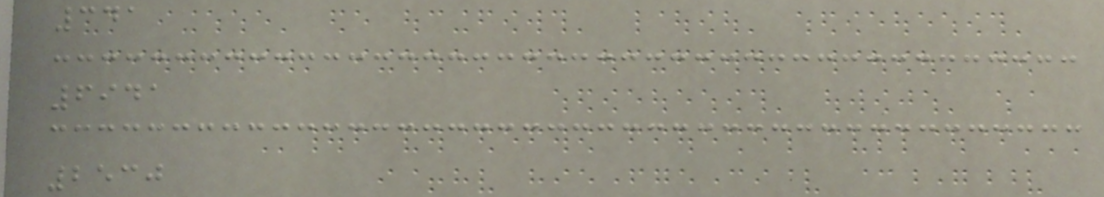341
6941
2530
